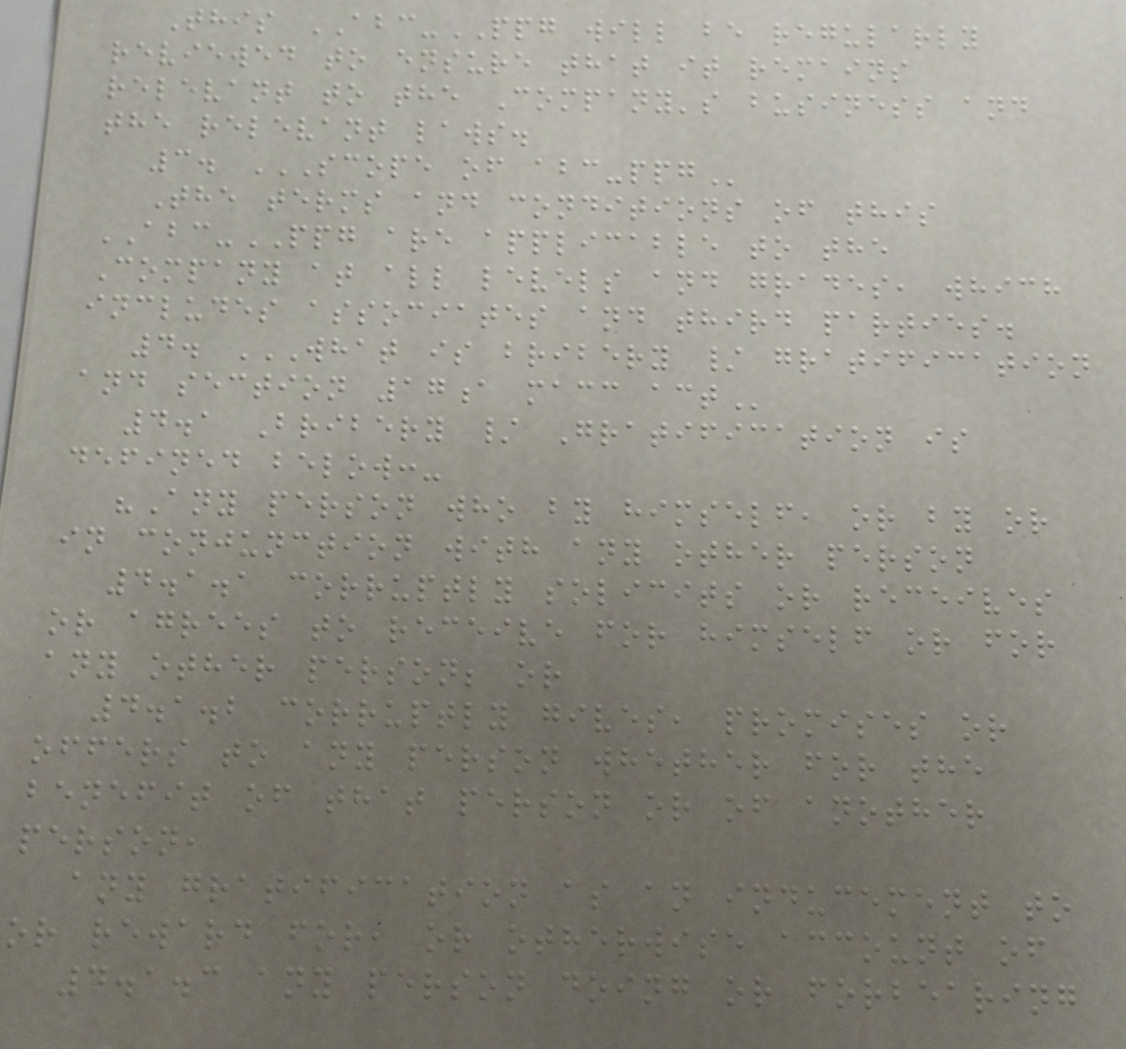This ABC-PPG will be regularly
reviewed to ensure that it remains
relevant to the Company's business and
the relevant laws.
3. SCOPE OF ABC-PPG
The terms and conditions of this
ABC-PPG are applicable to the
Company at all levels and grades, which
includes associates and third parties.
4. WHAT IS BRIBERY / GRATIFICATION
AND SECTION 17A MACC ACT
4.1 Bribery / Gratification is
defined below:-
"Any person who by himself, or by or
in conjunction with any other person
4.1.1 corruptly solicits or receives
or agrees to receive for himself or for
any other person; or
4.1.2 corruptly gives, promises or
offers to any person whether for the
benefit of that person or of another
person,
any gratification as an inducement to
or reward for, or otherwise account of
4.1.3 any person doing or forbearing
